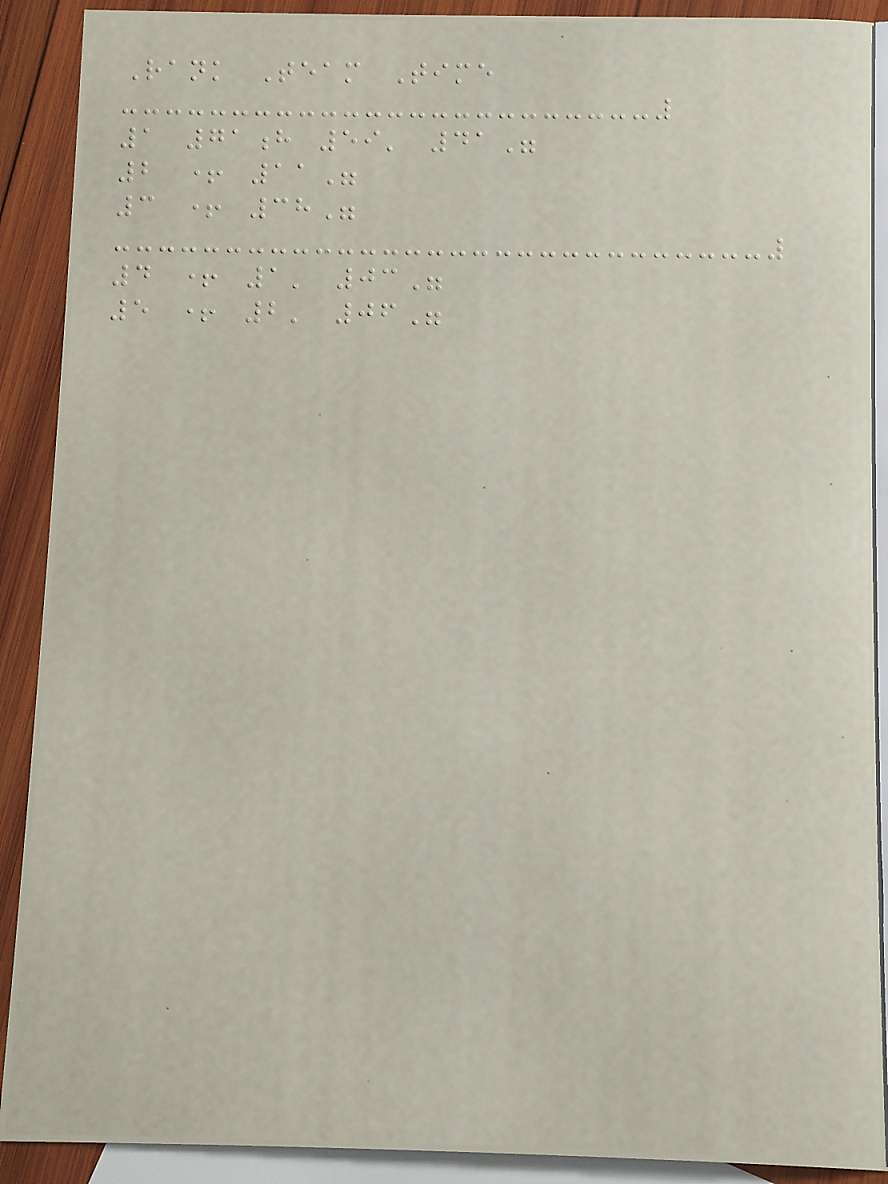Rank Team Time
1 71h 59' 41"
2 + 11"
3 + 38"
4 + 1' 03"
5 + 2' 06"
